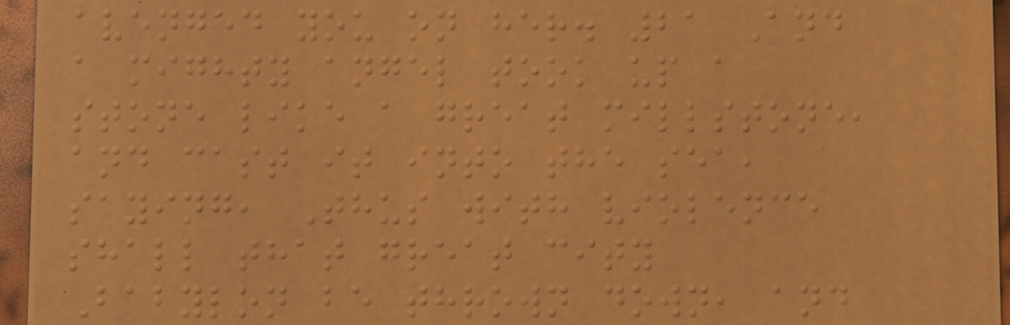avenged you on her. 21 And
a mighty angel took up a
stone like a great millstone,
and cast it into the sea,
saying, Thus with violence
shall that great city
Babylon be thrown down, and
